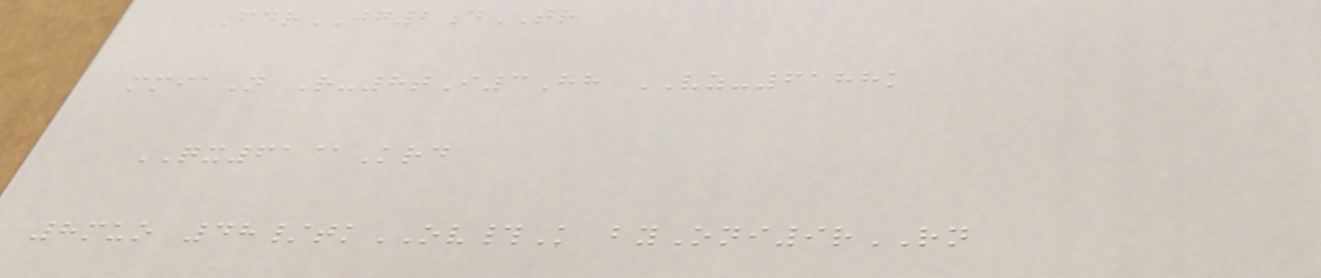FdrJG2dTR
mmiaN R-8tI3Hh VZ-6188k
QX61@Krd
8muo 48/tkOV#K byOni9rRN
